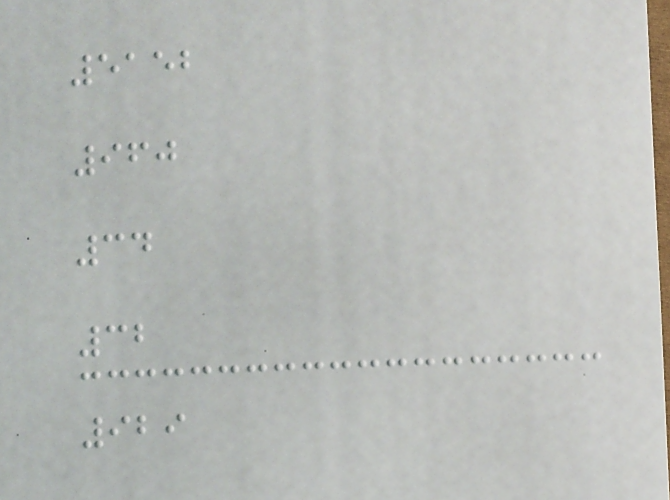5152
960
34
32
929
